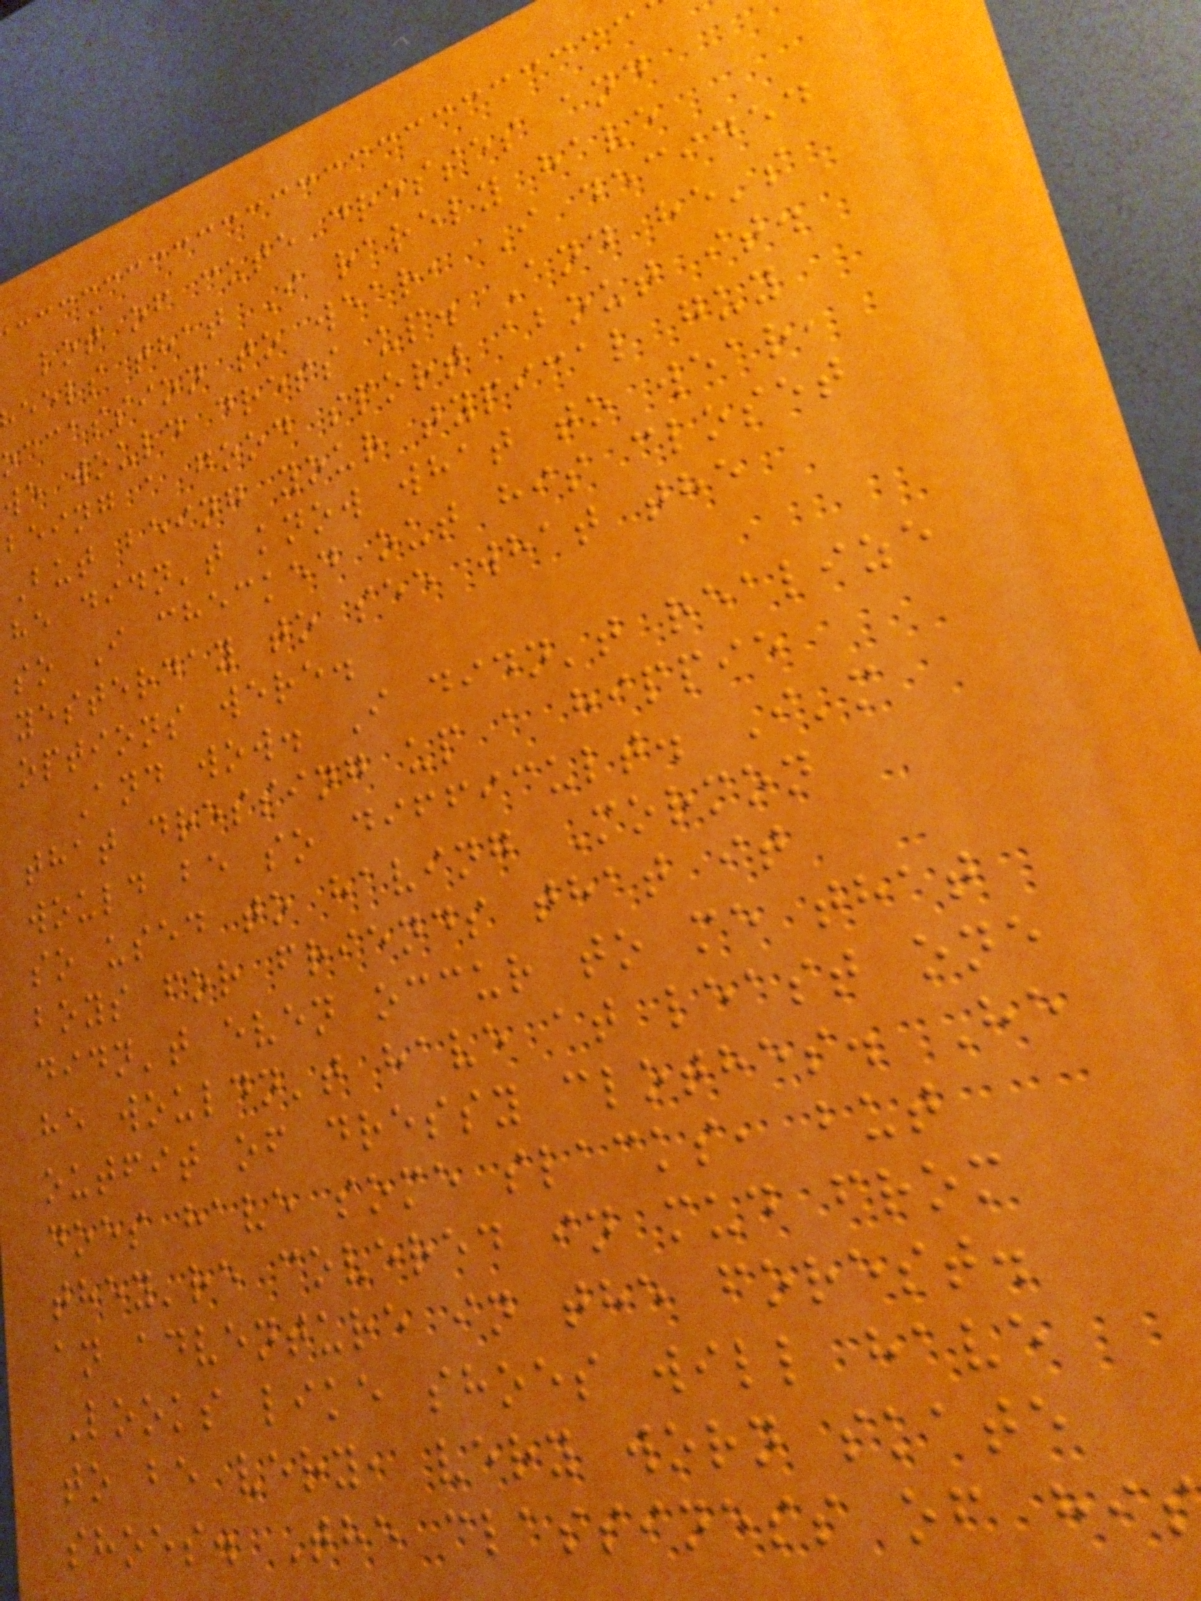lot of cute dresses and
eels that I rarely have
occassion to wear, I decided
we would dress up. And he's
being a good sport about it.
But being your typical guy
he didn't know what to wear,
so I checked out his closet
yesterday to see what the
options were.
And wow. I didn't realize
that dressing up a hippie
would be so difficult. I'm
so used to having Mormon
boys for friends that it
didn't even occur to me that
he wouldn't have at least one
outfit of dressy clothes. He
does have some slacks, but
they're covered in mud from
an adventure in the forest.
Looks like shoes will have
to be very, very worn skate
shoes. The classiness of hi
